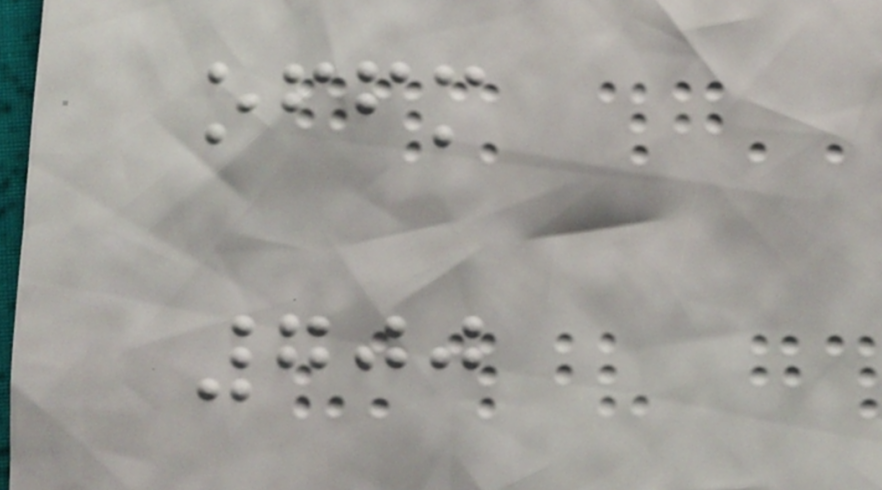offm
700
